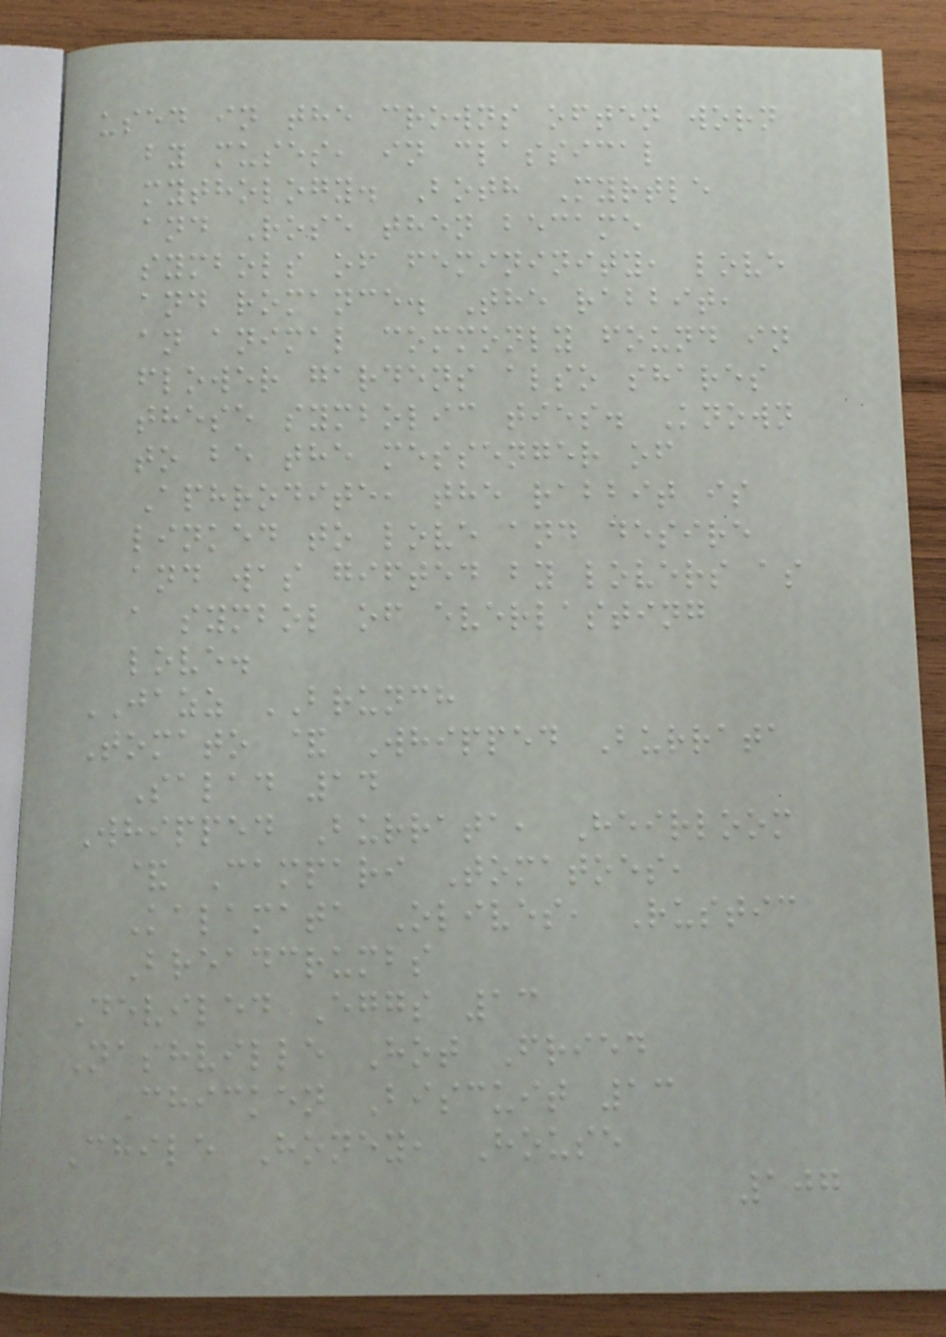used in the crowns often worn
by muses, in classical
mythology. Both Myrtle
and Rose then became
symbols of femininity, love
and romance. The rabbit,
an animal commonly found in
flower gardens also shares
these symbolic ties. Known
to be the messenger of
Aphrodite, the rabbit is
linked to love and desire
and was gifted by lovers as
a symbol of everlasting
love.
JAZZ BRUNCH
Tomato & Whipped Burrata
Salad 14
Whipped Burrata, Heirloom
& Campari Tomatoes,
Kalamata Olives, Rustic
Breadcrumbs
Deviled Eggs 13
Nashville Hot Fried
Chicken Biscuit 13
Chile Honey, House
107
